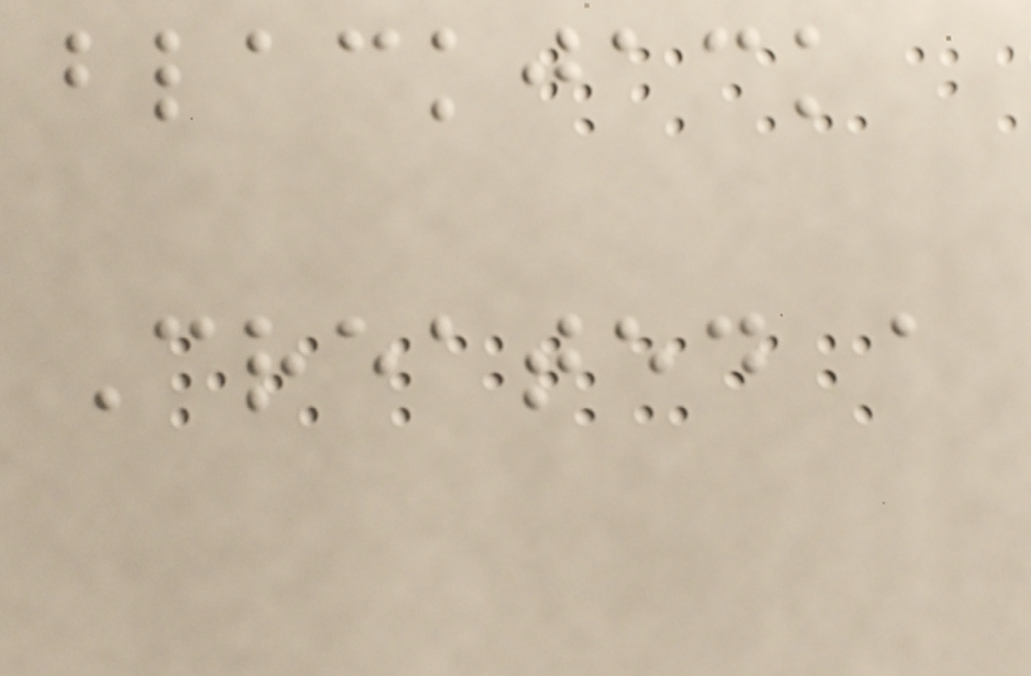blackjack
Created a
